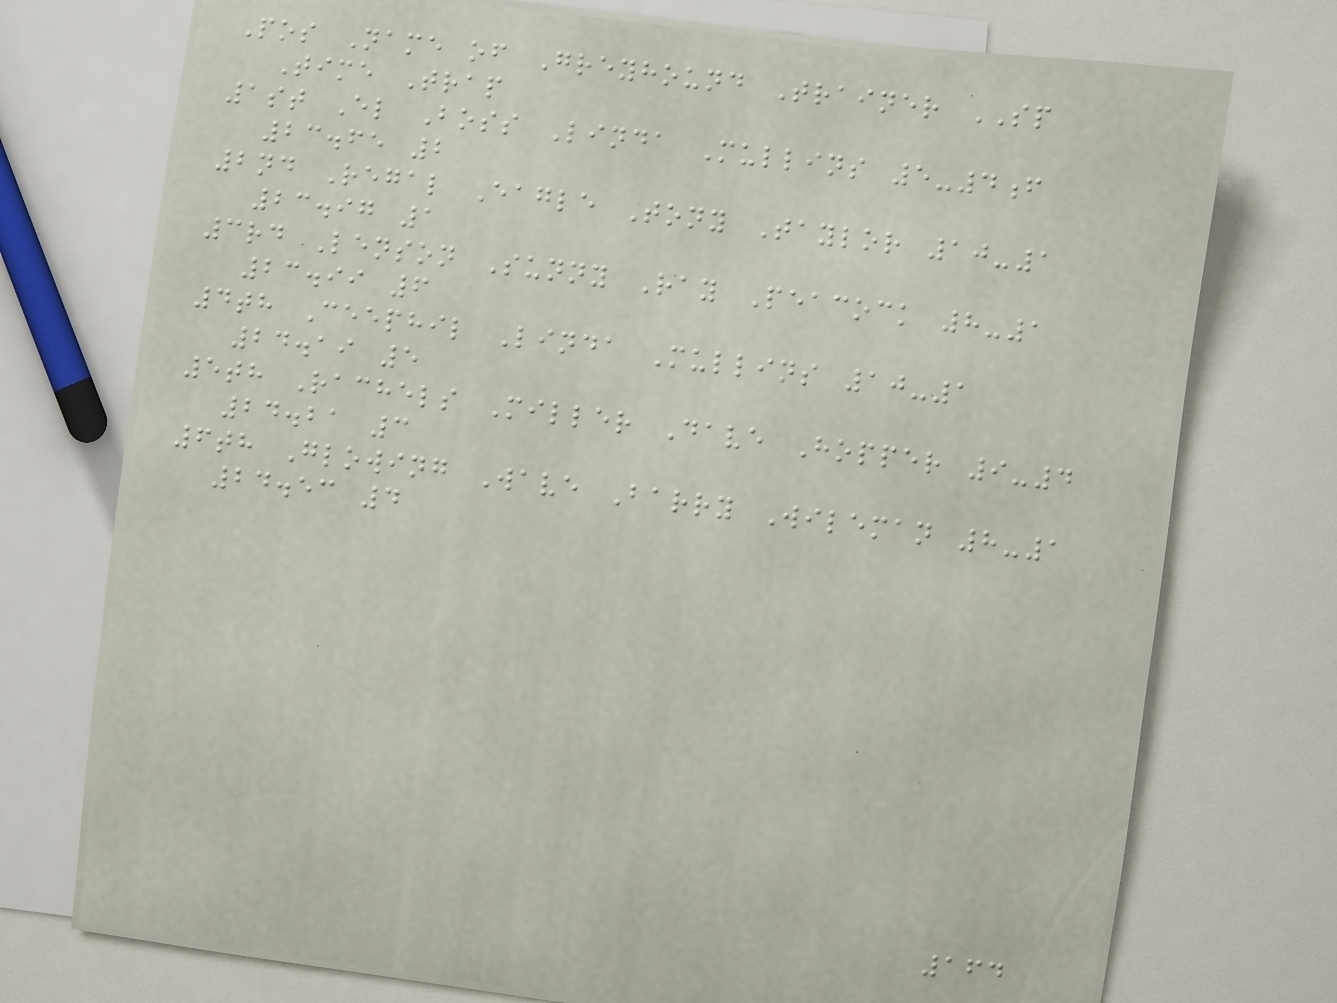Pos Name of Greyhound Trainer SP
Time Trap
1st El Boss Linda Mullins 5-4f
23.65 2
2nd Regal Eagle Tony Taylor 10-1
23.97 1
3rd Lenson Sunny Ray Peacock 8-1
23.99 6
4th Ceephil Linda Mullins 10-1
24.19 5
5th Rachels Miller Dave Hopper 9-4
24.21 3
6th Glowing Wave Barry Wileman 8-1
24.53 4
164
